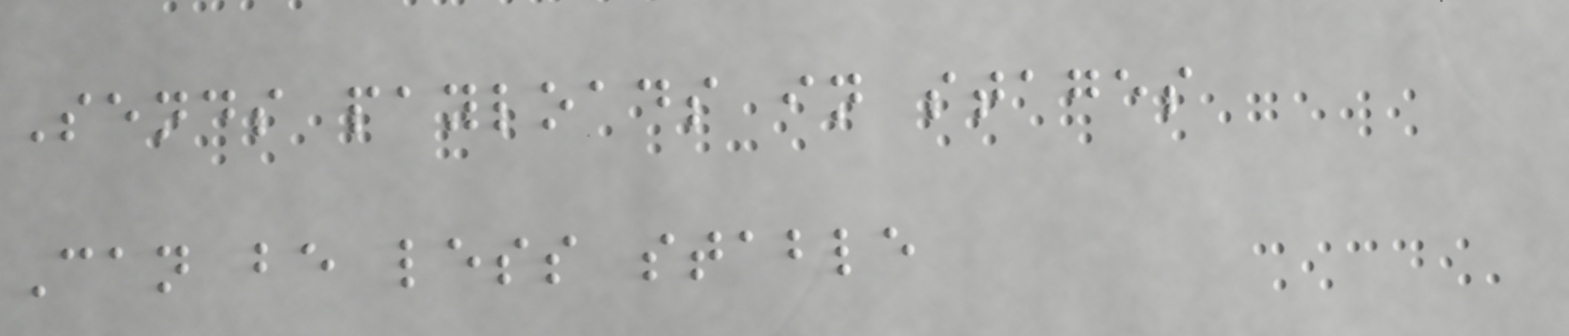Sends payloads in stages
Can be less stable
